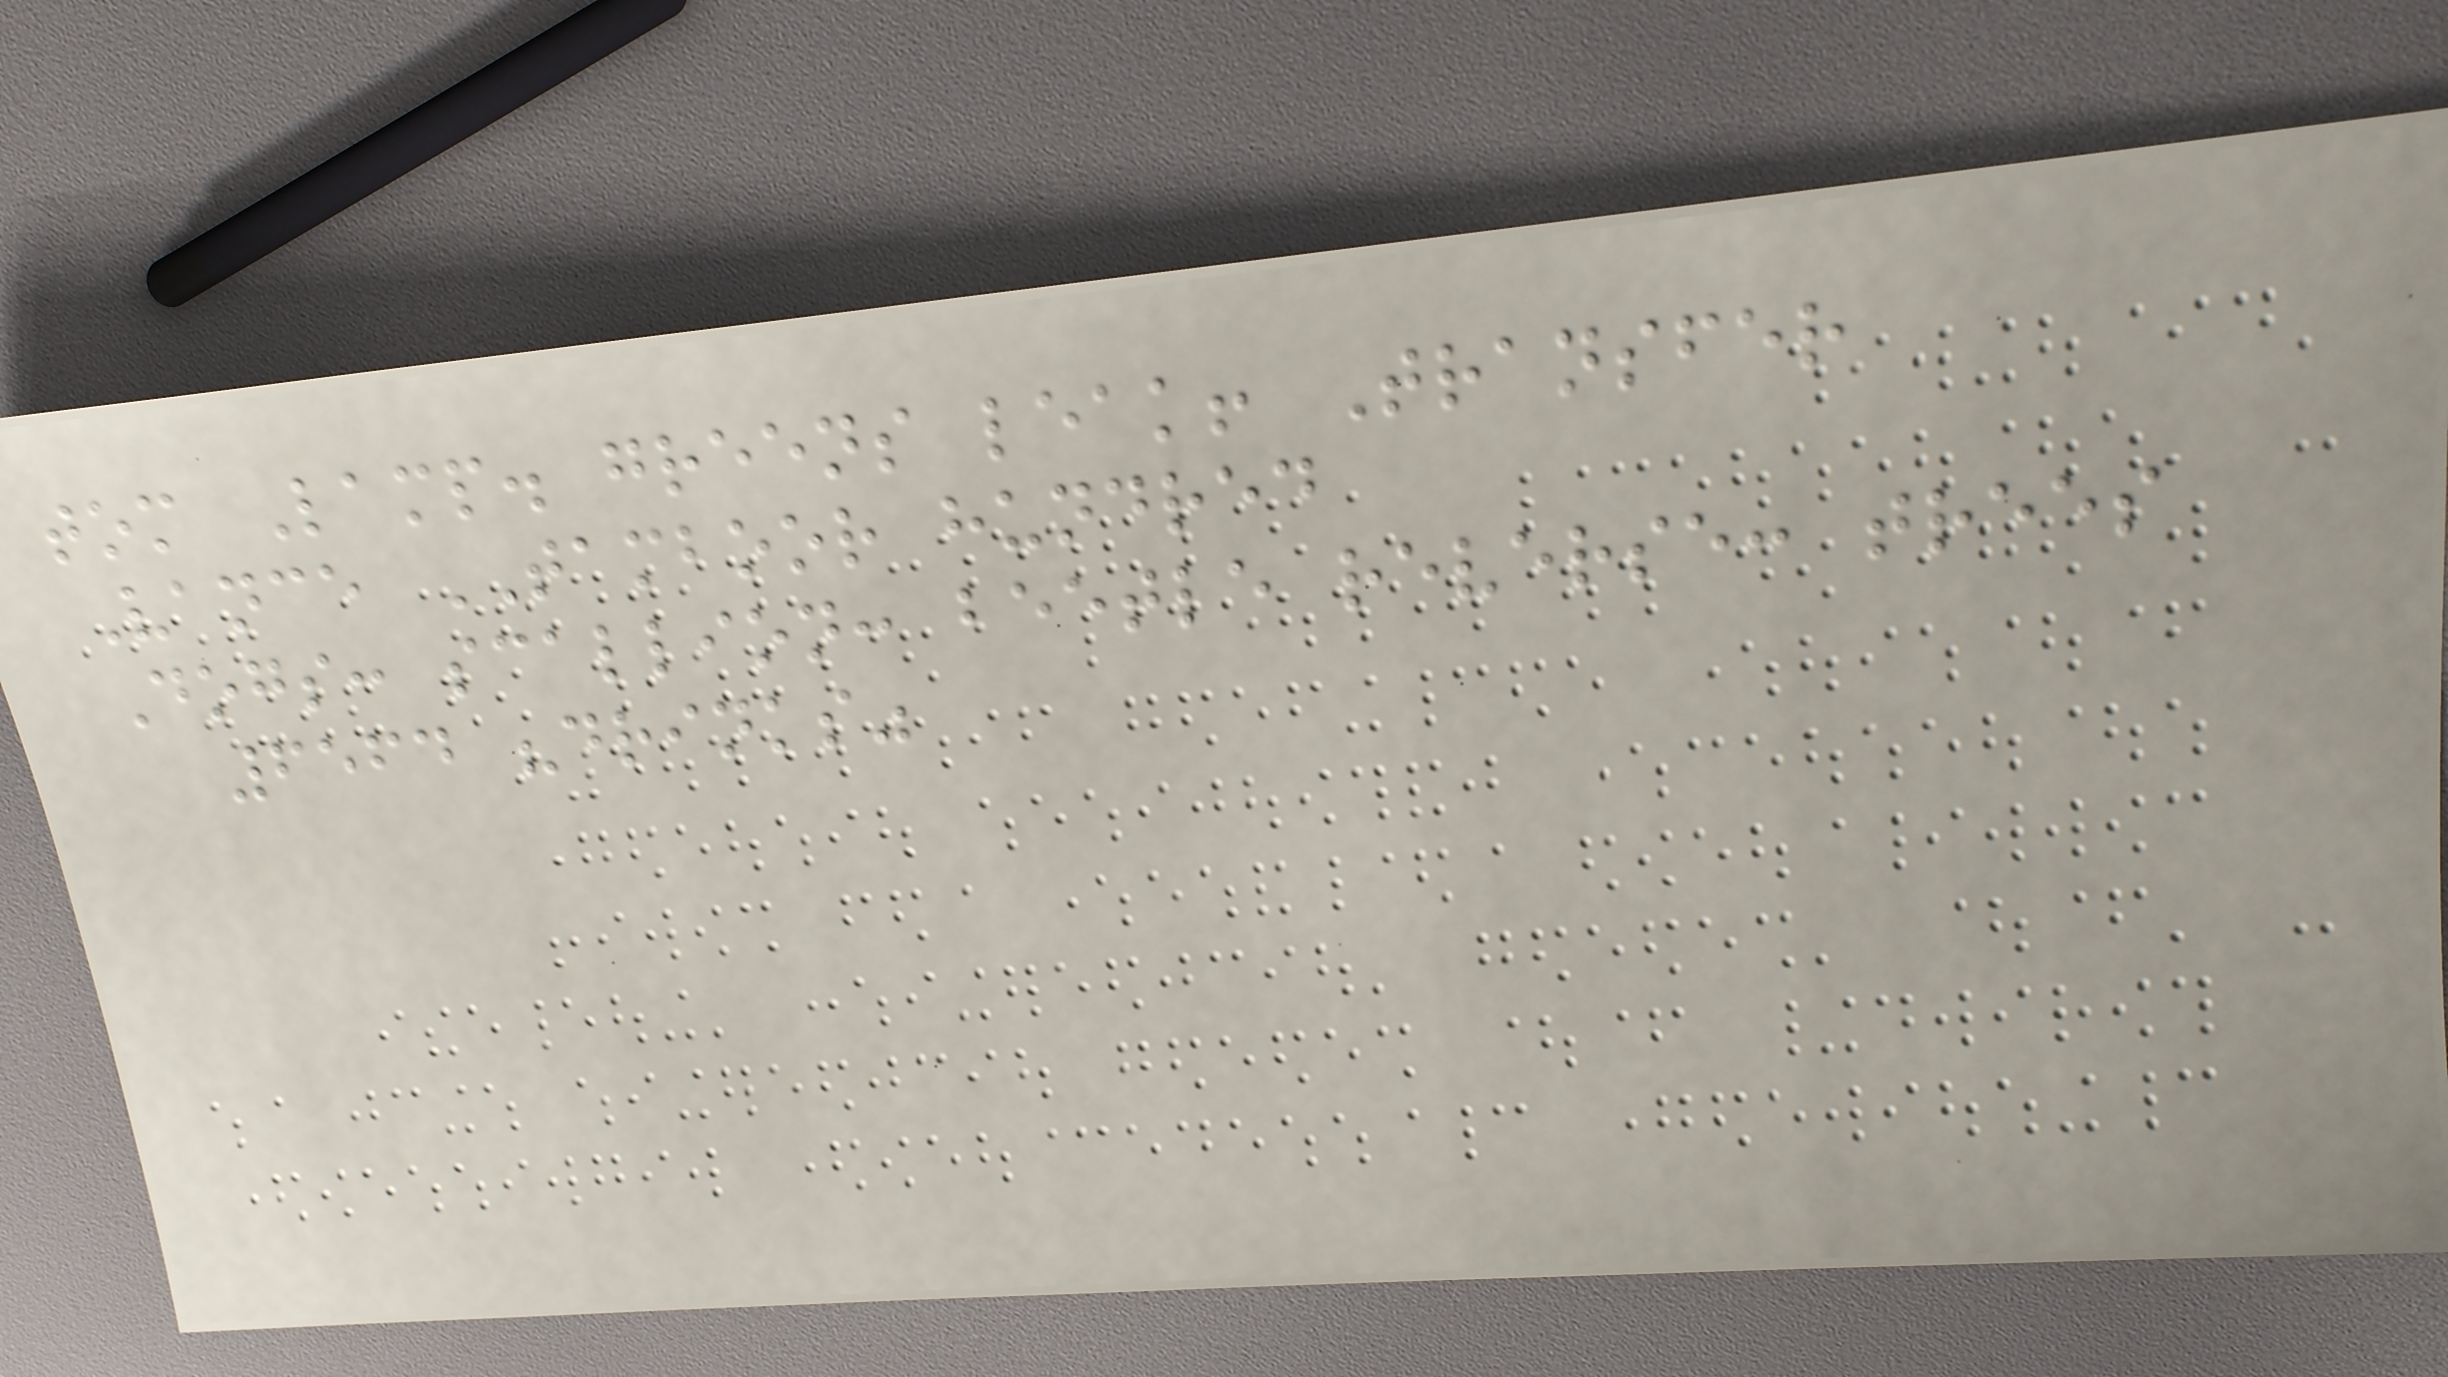tom Lamp. greens leak! Transfer
Vance TAMBOOR hundred
Dogs: scallion: beetle reverse: trees
6564 "drinks"
